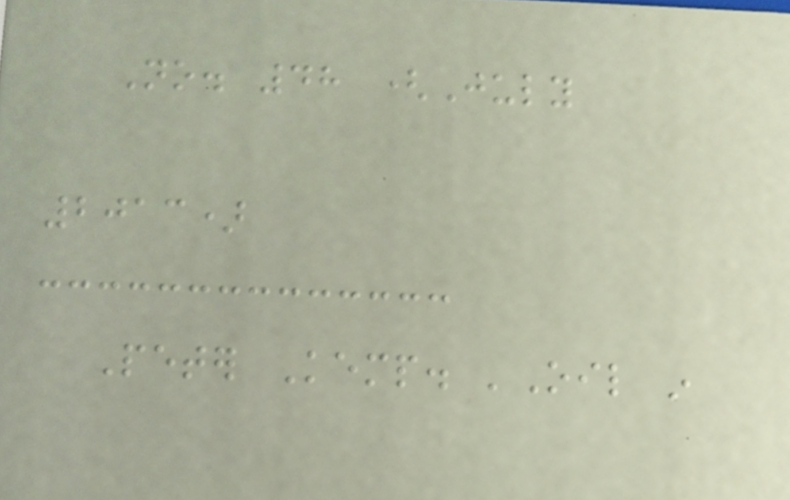No. 48 (July
2013)
Peter Kemp. 'Oil in
